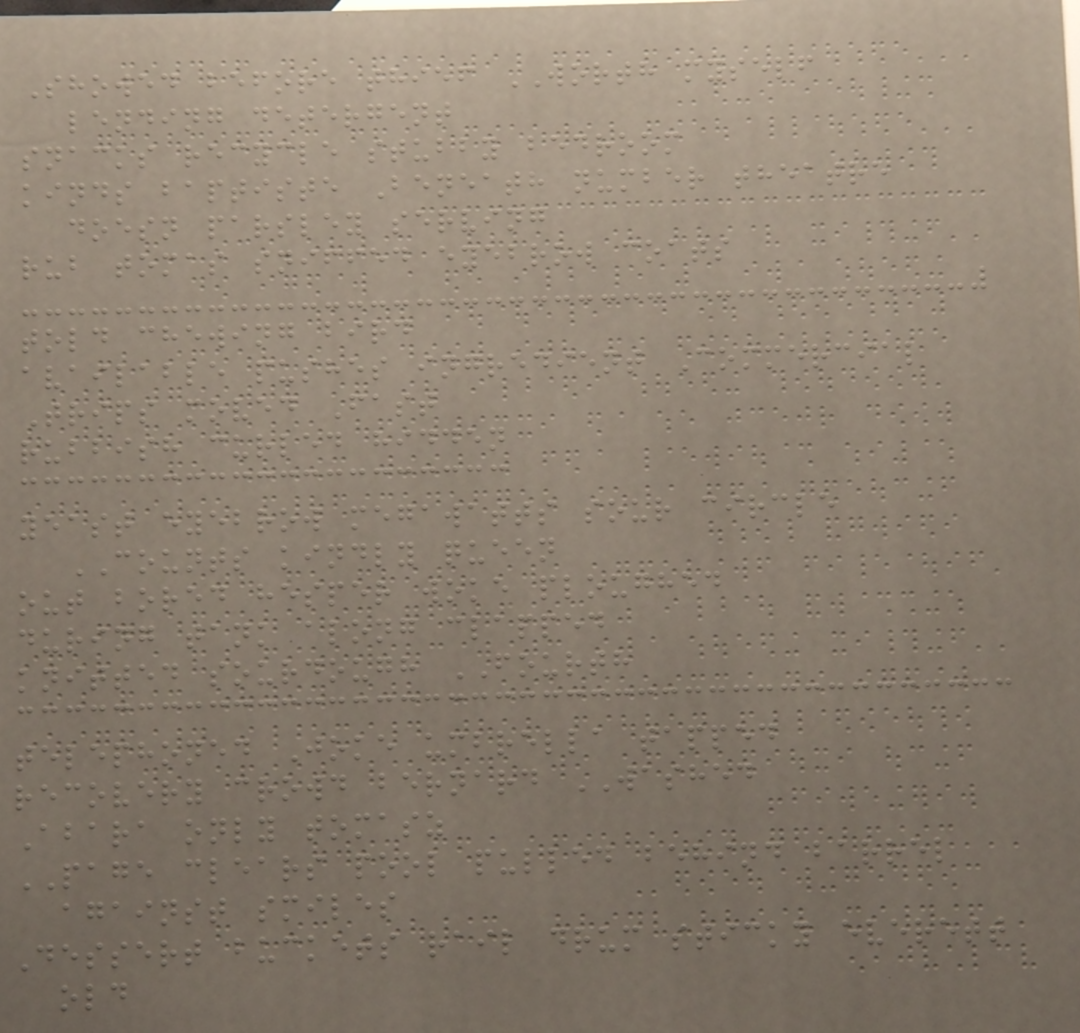Showed before thief WORTH myself
lending detergent
snacks recycle stubby bedroom
kinds baptiste Beneath number theatre
doesn parsley serving
rub tomas sniffed eyebrow coats
told chewing bird
available pushes ingredient Commercial
Trips moved Fast
rubbish curled hidden
yeast eyebrow megawatts sour circle
COUNTS kindly queen
out bored hesper woke ploughed
during tank along clapped
knitted sourdough FOURTH
telephoned Joke umbrella tapped
recovery crowd bernard WASHED
Abara only tomasz
PAGE clears pool pulled behind barrel
against smiles
Dessert buckets rail drum sticky everett
old
